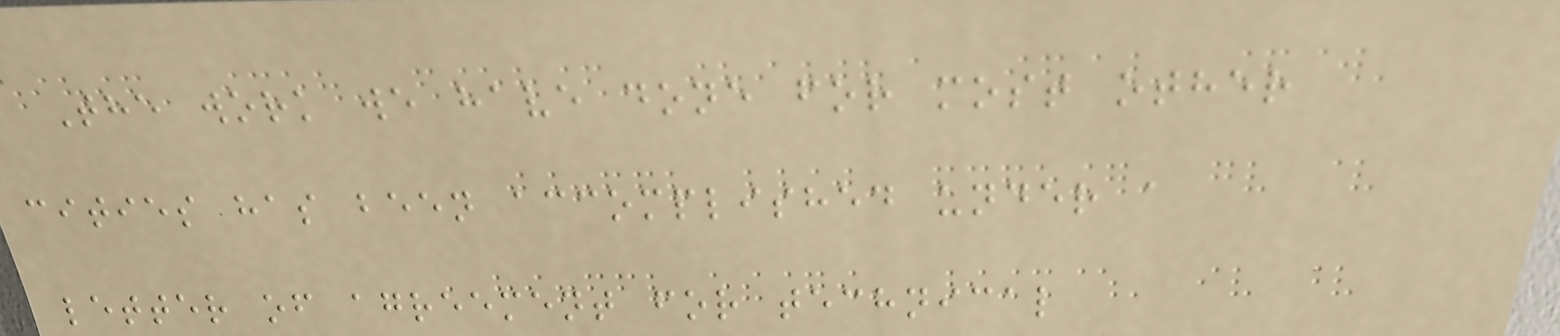The work we have done for most other
cities has been accomplished under a
letter of agreement for technical
